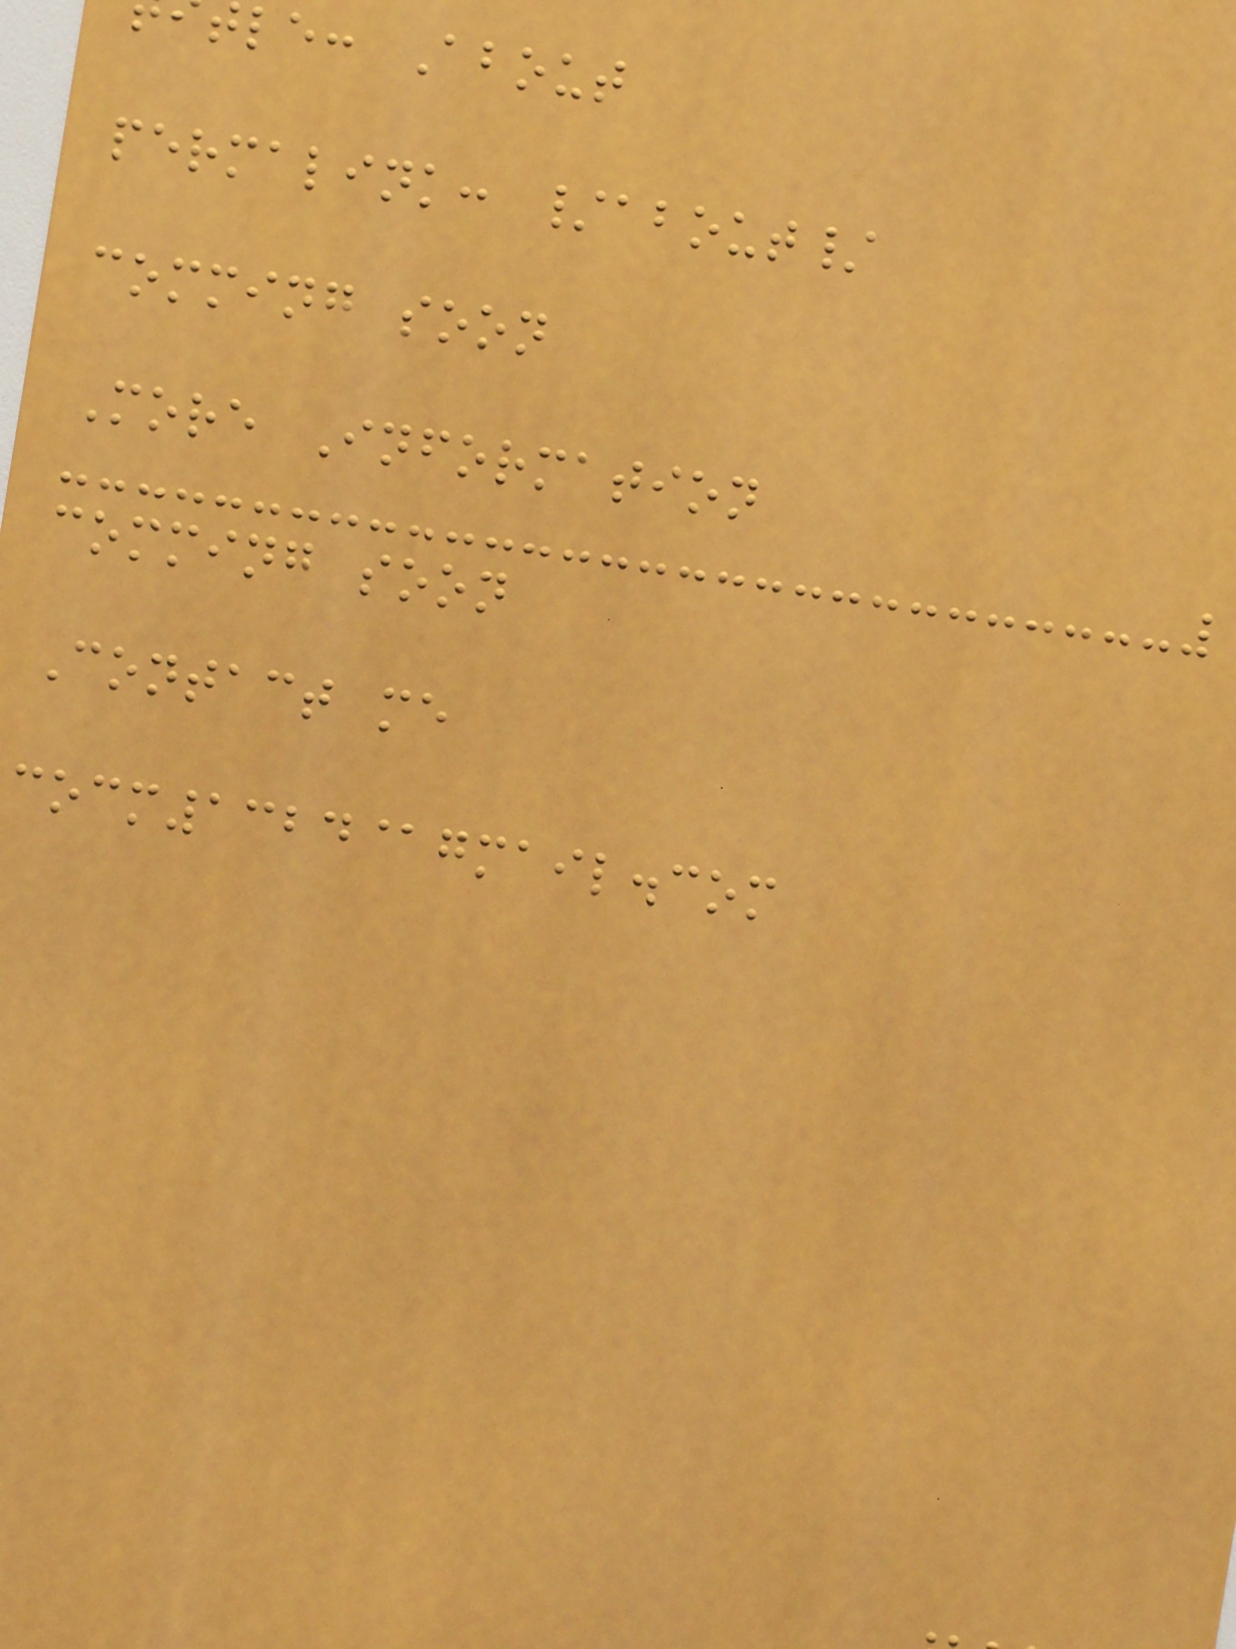le: About
permalink: /about/
comming soon
More Information
comming soon
Contact me
cocm1324@gmail.com
